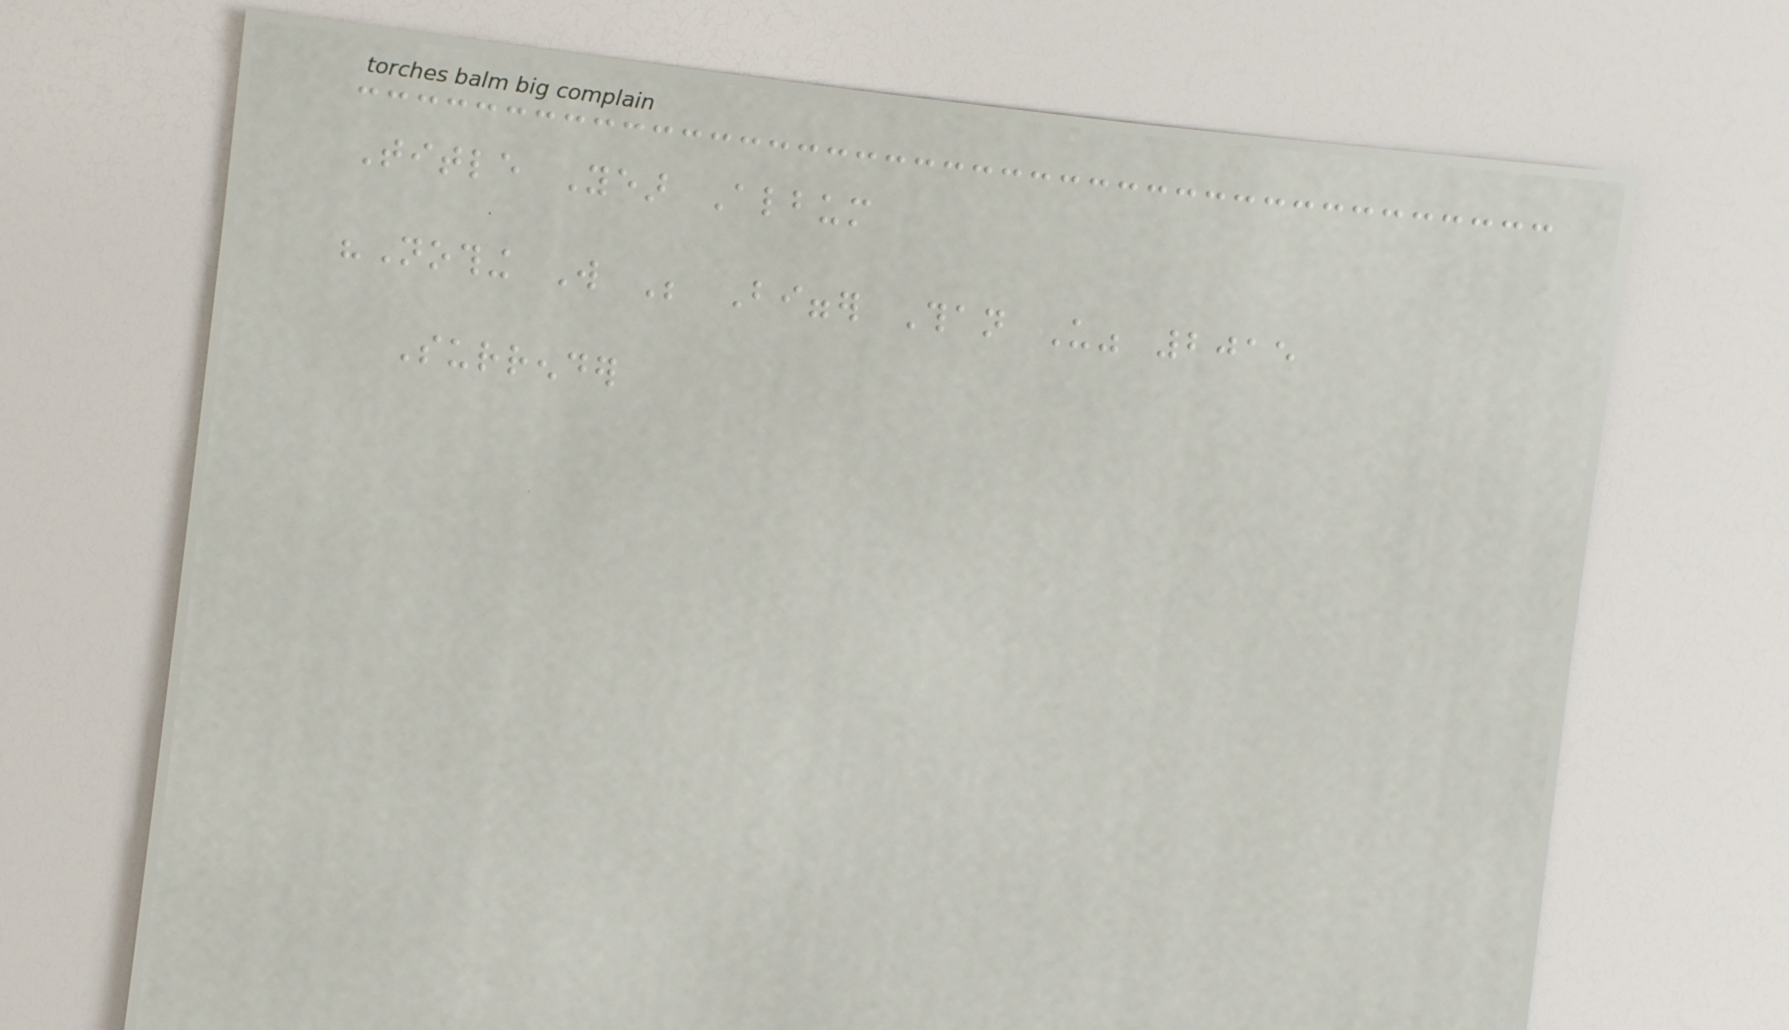Title Year Album
"Nothing Will Be Bigger Than Us" 2015
Surrender
